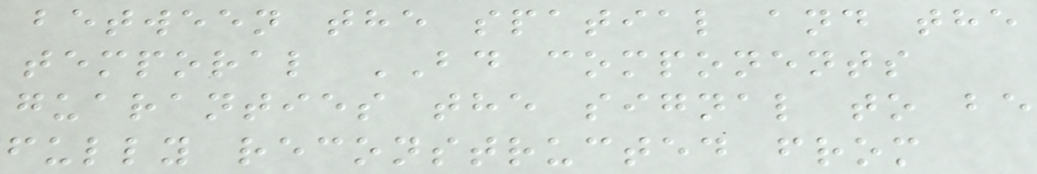between the spatial and the
temporal BD components
guaranties the signal to be
fully reconstructed from
